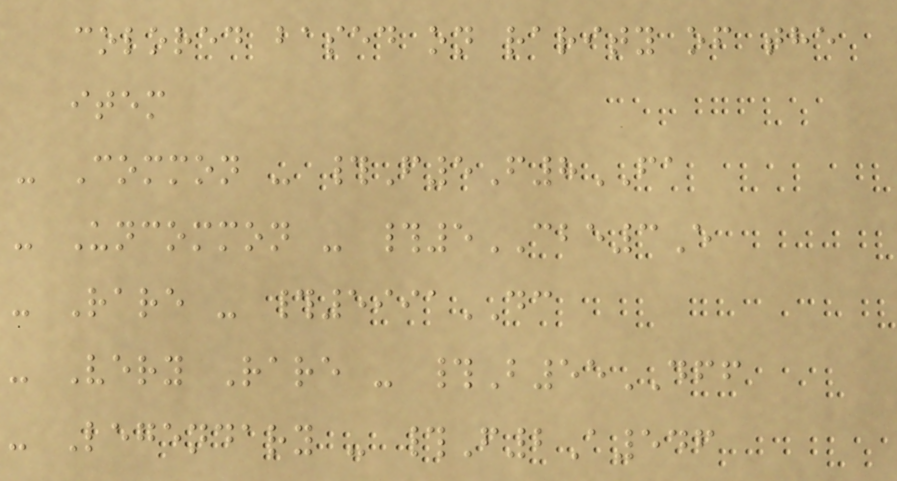colored based on rarity of the
item
- Common - #F5F8FA
- Uncommon - #5CBE3E
- Rare - #5991DC
- Very Rare - #B55DFF
- Legendary - #F2A546
